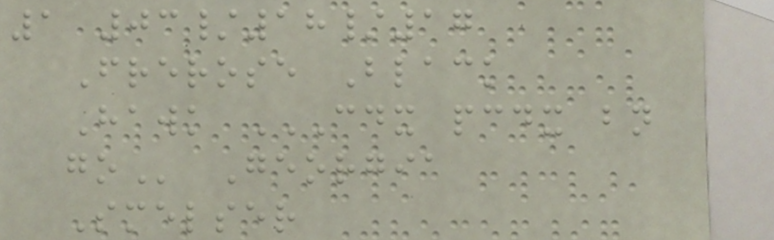1 03/18/17
Frerose Black
Hawk CDX PCDX BN
GO Georgia
Smelser
